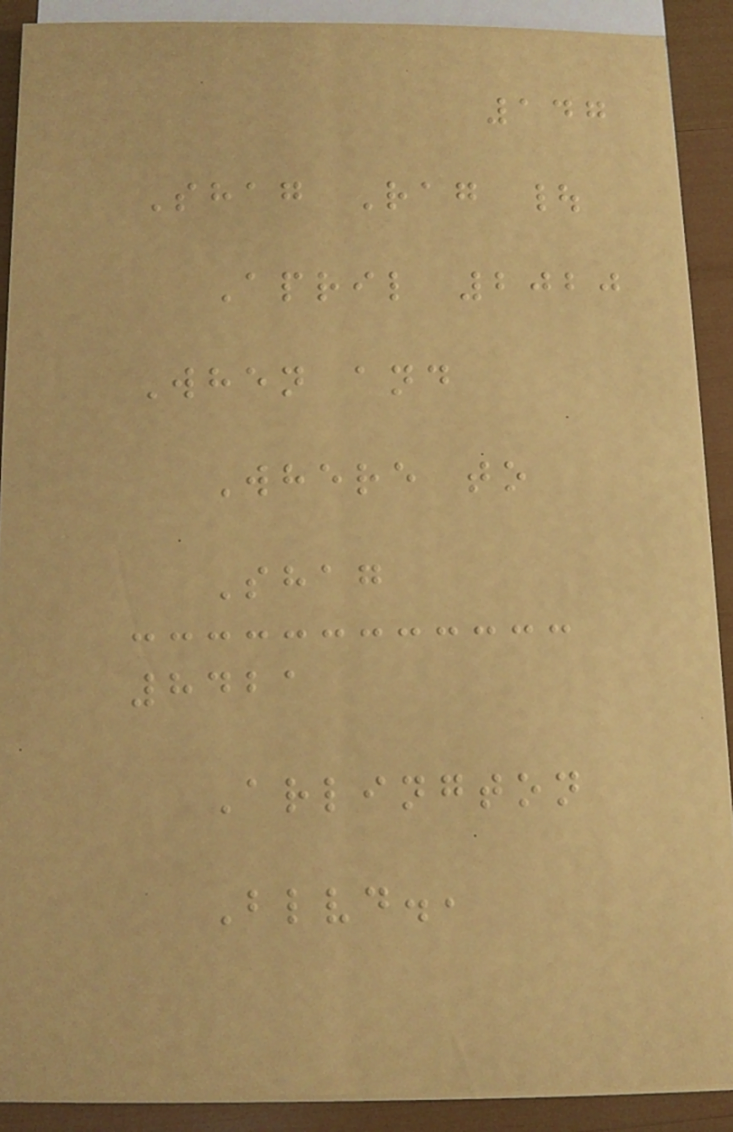147
Shag Rag |
April 2020
When and
Where to
Shag
8421
Arlington
Blvd.,
